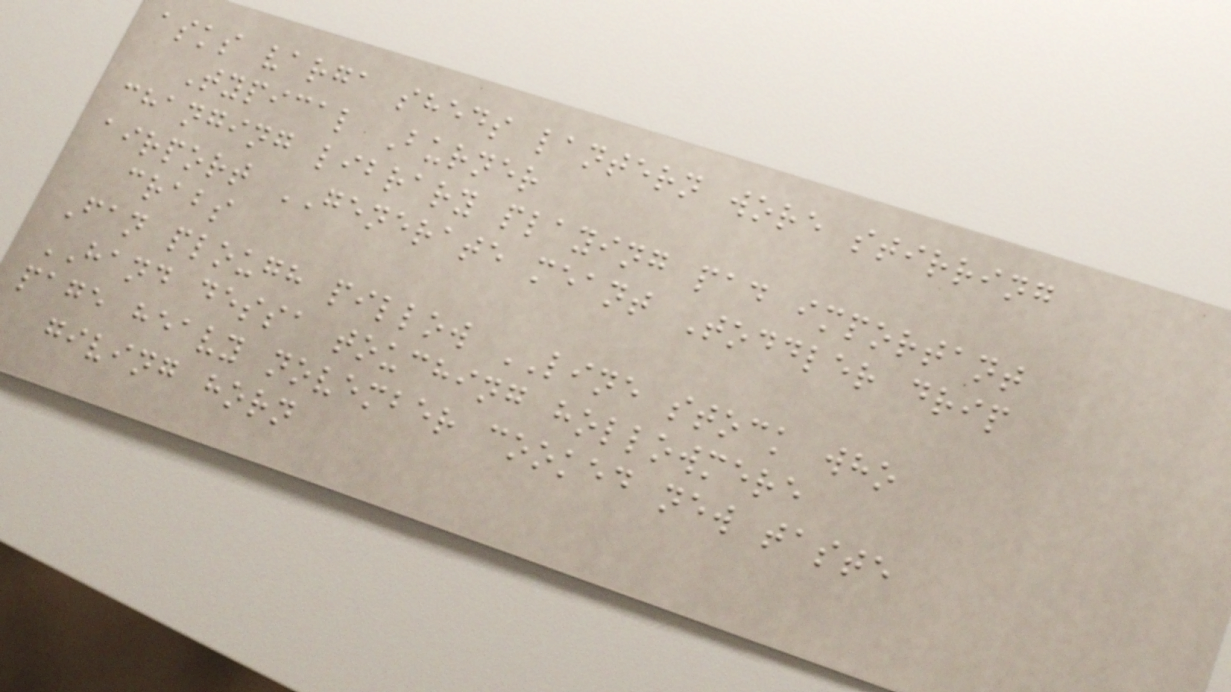asks varga sheds lantern wore stirring
Typical Burner
changing library playing pad important
airport GENERATE meant Toddler drip
crabs
Fan plough pillow LINE stock who
HAND dessa touching hollowmere
page heavy november cooked new taste
giving horn
